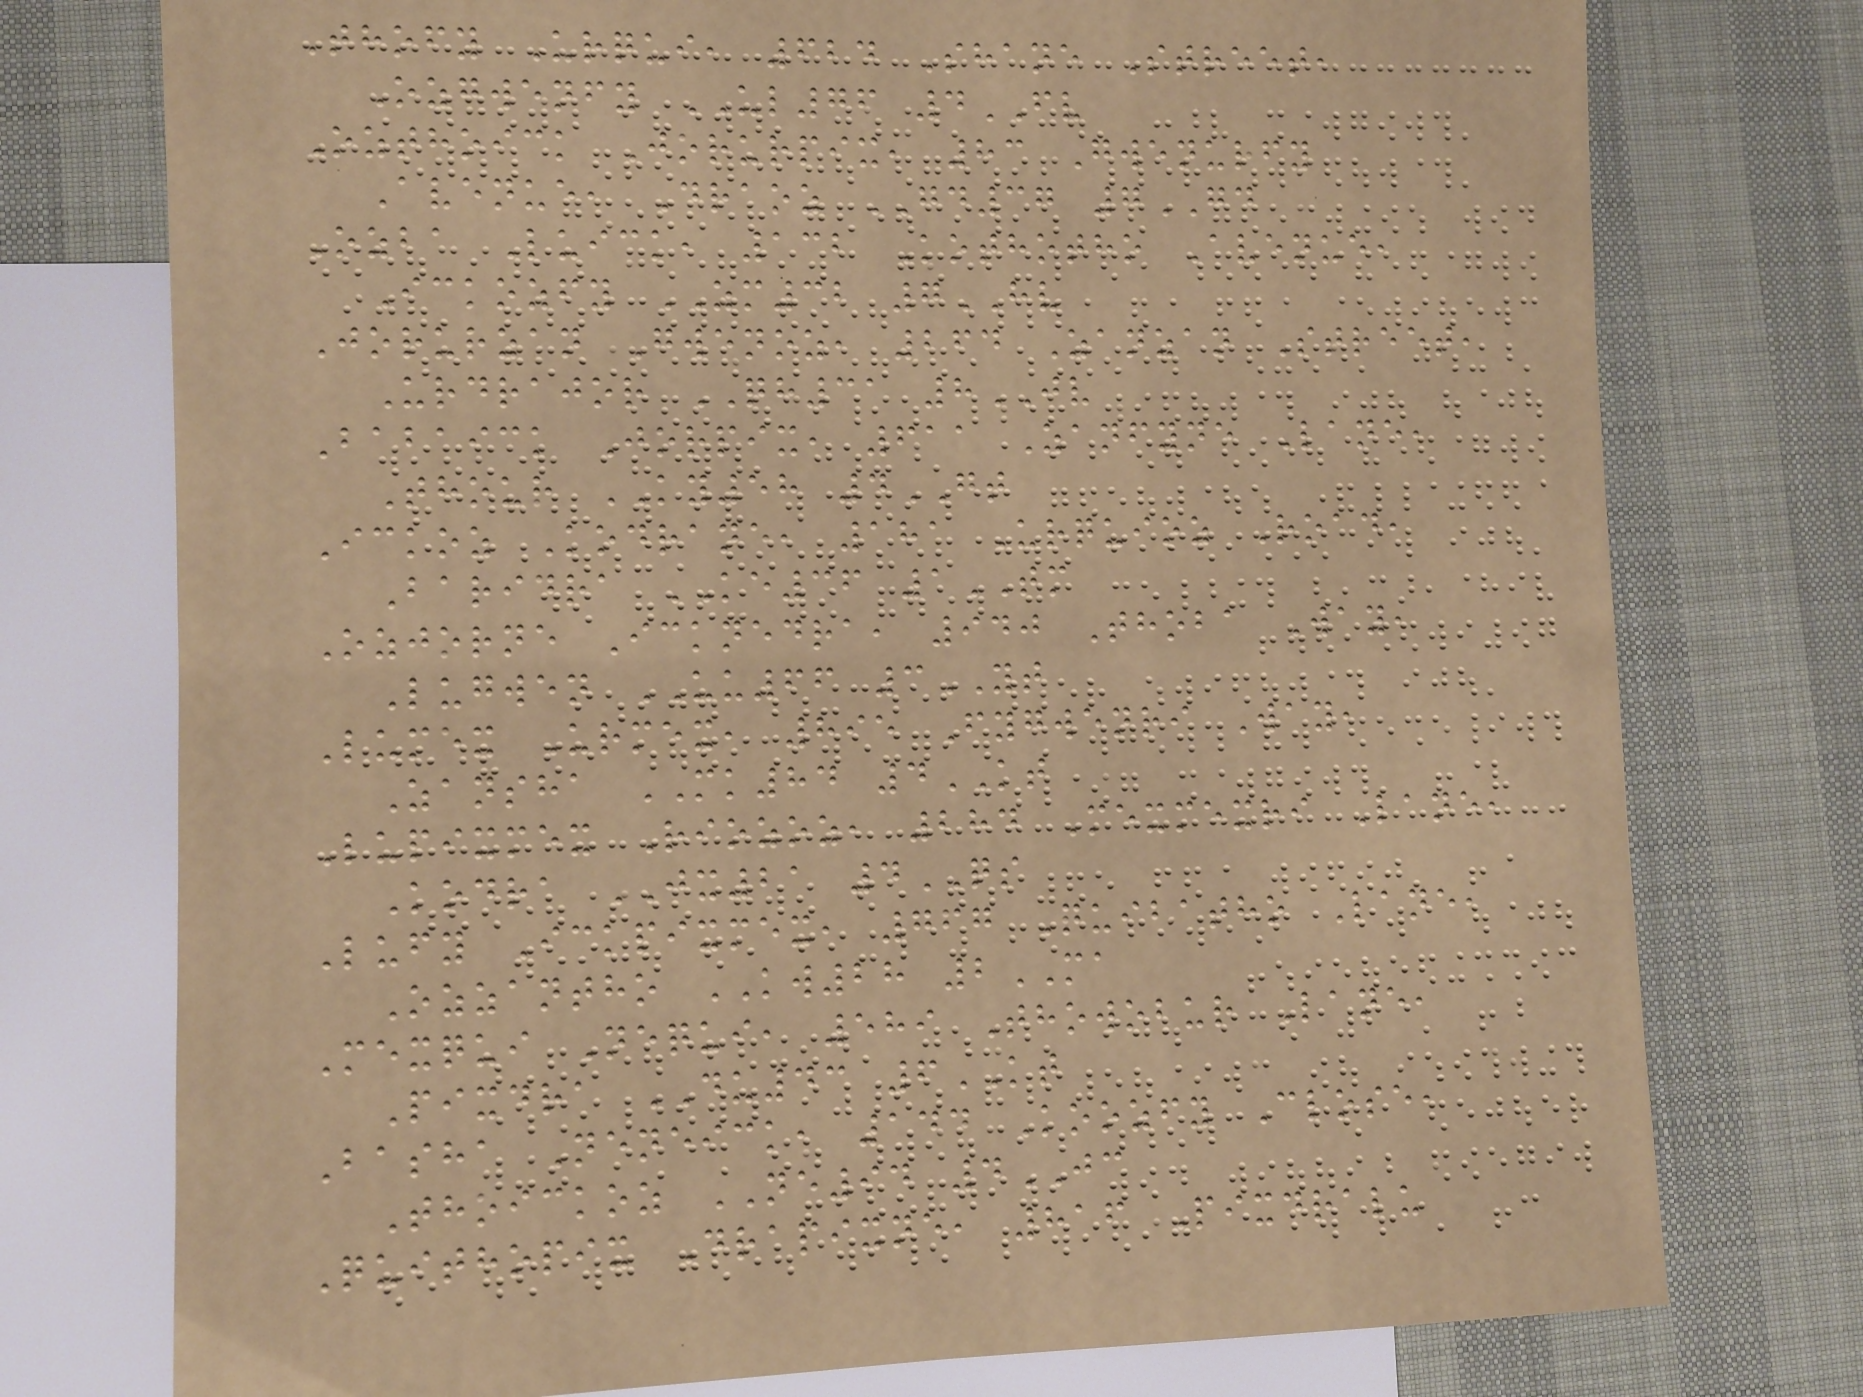Thofy Urqui, 624 Shane Street,
Ozgwenfy UL76 4FV
Ozthoick Jorurpix, 83 Gwenurfy
Avenue, Draoz GD37 7GD
Ozba Luick, 132 Kothotho Avenue,
Ickozfy ZM32 7HV
Jorurzan Gwenoz, 264 Zanzan Street,
Urdrajor QH31 8JV
Babaick Jorpix, 611 Zanfyne Lane,
Thour KY58 4GT
Ickoz Kodrane, 181 Urquioz Road,
Baridra KE36 1TM
Ozjorne Icknedra, 940 Thoba Way,
Lugwen UU66 3YT
Lumex Urmex, 895 Fygwenri Way,
Zansha MK84 4KT
Lupixmex Riozoz, 284 Mexmexri Lane,
Kodra JX21 4QS
Lufy Ickpixmex, 767 Quibatho Lane,
Ozzantho KW28 2MA
Mexqui Nequi, 589 Thowobur Lane,
Pixdra DU43 6KT
Basha Neneick, 144 Koozfy Close,
Thoickoz NE94 4JC
Quithopix Drapixne, 816 Pixdralu
